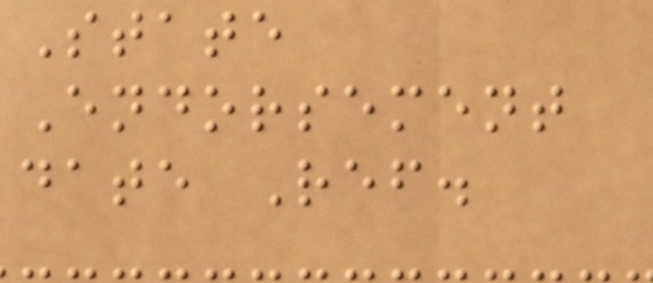State
Endorsement
date Ref.
